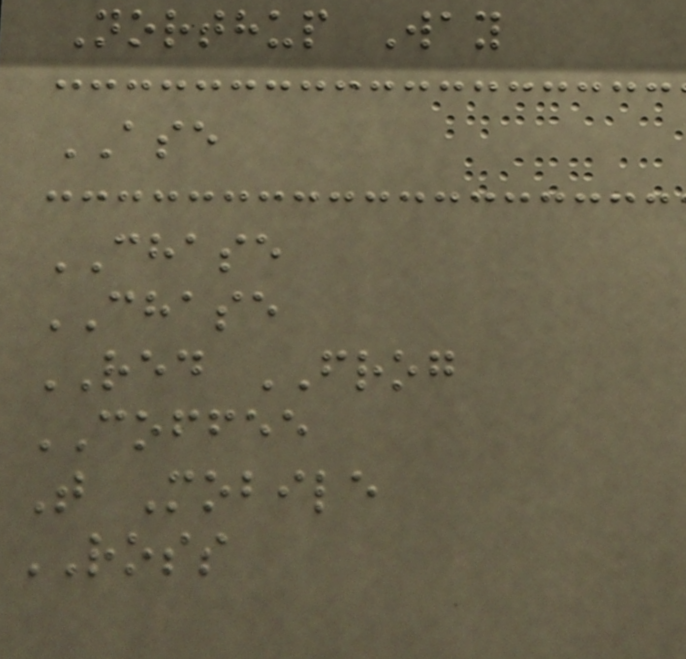Northup Way
ASE
CHASE
CHASE
RED FROG
COFFEE
T Mobile
ROSS
